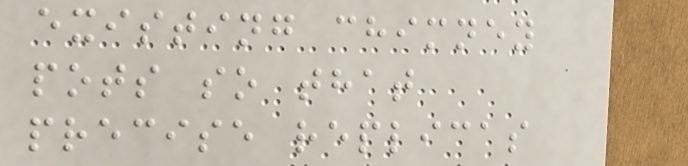existing chimney
pots so that
precise replicas
